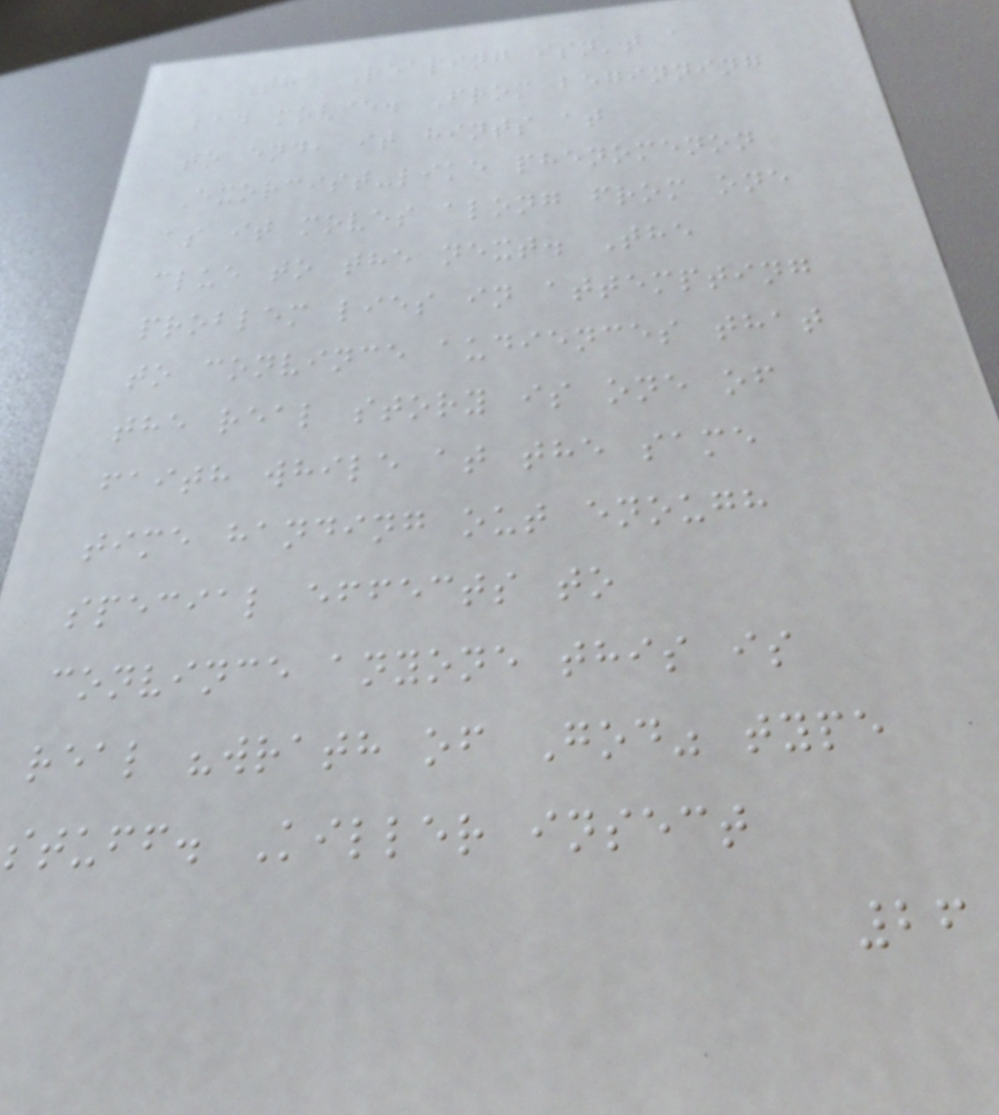The Reaping isn't a
bad movie. From beginning
to end, it hints at
Exorcist-like phenomenon
as it moves along from one
clue to the next. The
problem lies in attempting
to convince audiences that
the real story is one of
faith while at the same
time handing out enough
special effects to
convince anyone this is
real "wrath of God" type
stuff. Killer insect
26
